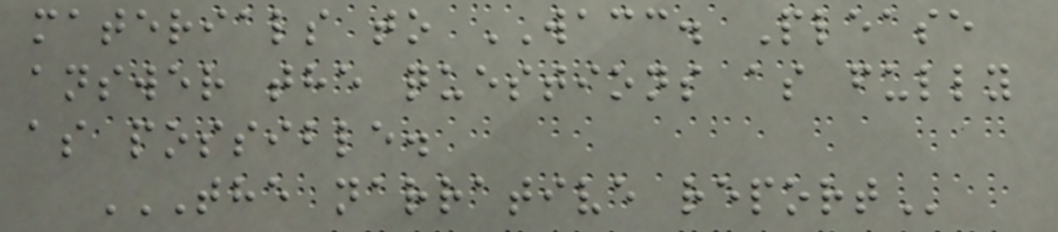materials to WACC. Please
answer the questions as fully
as possible.
THE NARRATIVE REPORT
